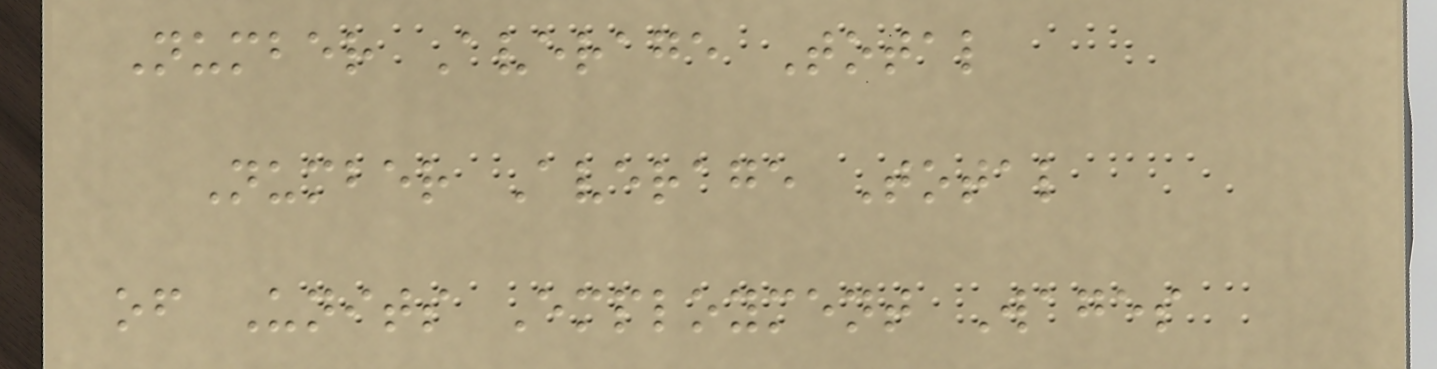Number Average Total
Number Average Total
of Units Employment Wages
